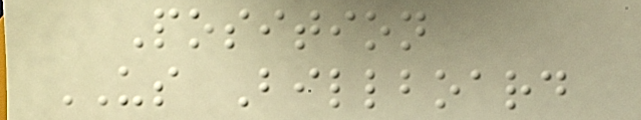Position
US Billboard
